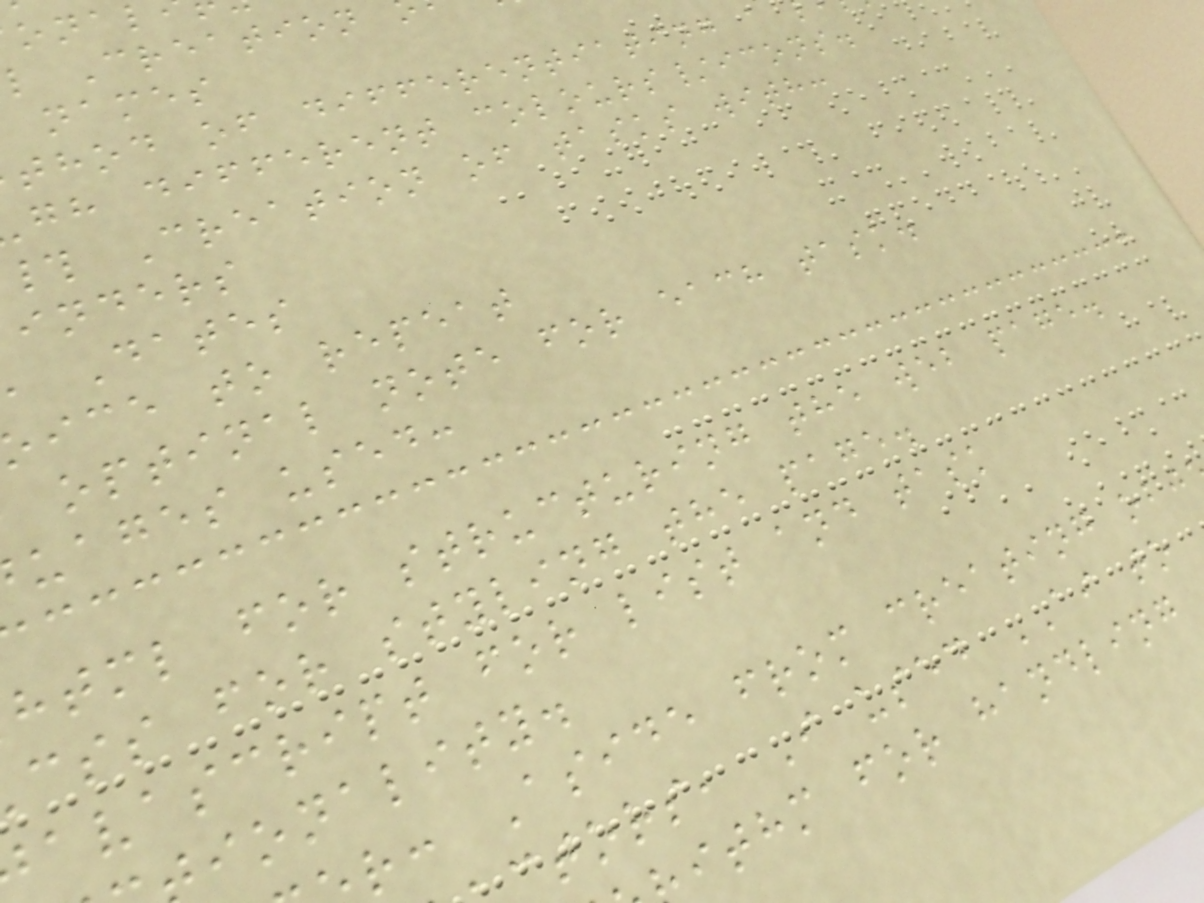Creation
names
thod of differentiating a
gh different colours/icons.
# Creation of tasks with:
inders
Dates
ice to repeat
optinal note for each task.
uages used:
html for structuring the web page.
css for styling the page.
avascript for list and task
ionality.
r: Aside from creating obj
tors, I used AI to
ithm for handling
